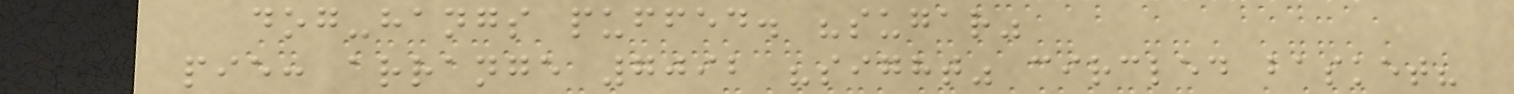dog-hangs puffed. "sugar"
pie: arrange 7092 "sight" circled basket?
